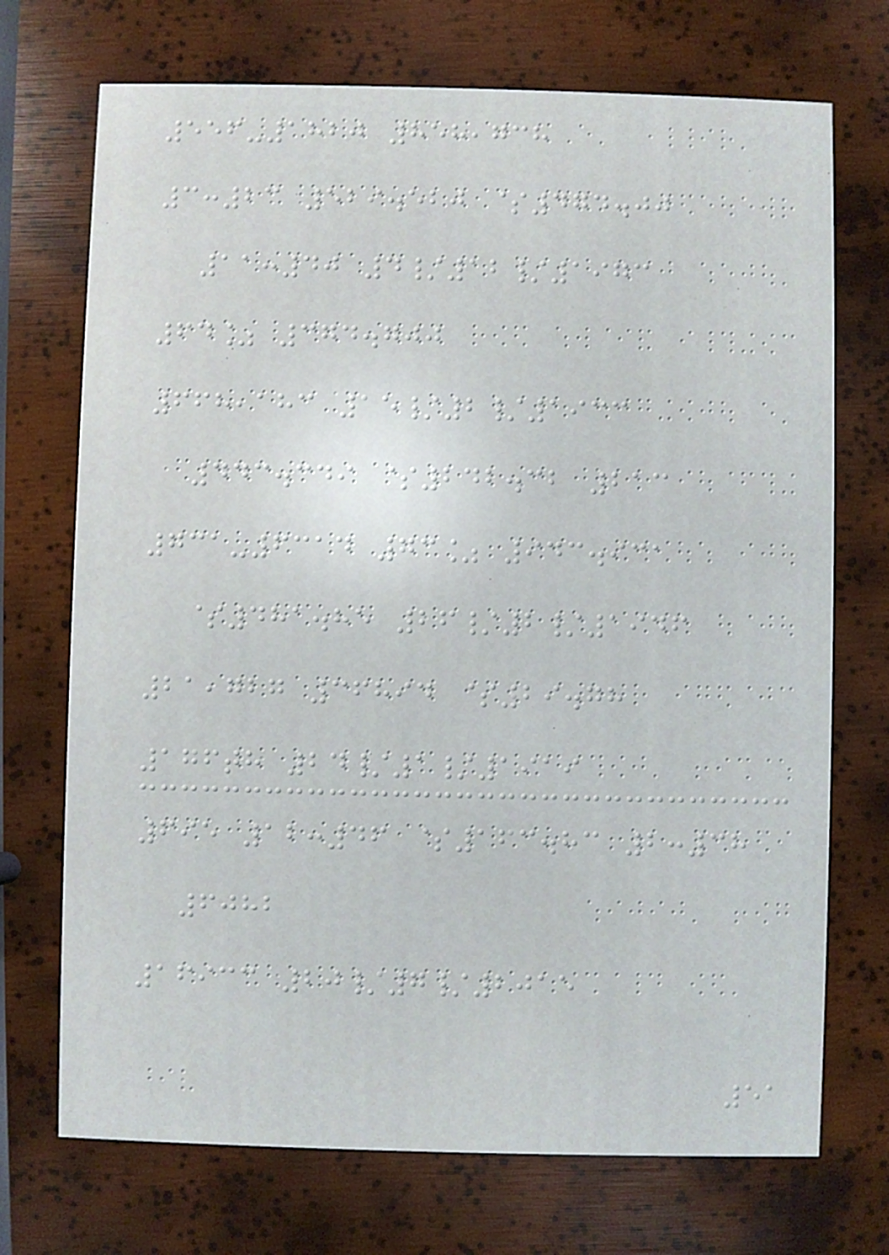556-1820 858,738
3:23 529.520 $474.00
11:40 4/12/1973
64% 374.700
668,183 15/2/1933
443.349 $242.32 213
731-6314 73% 943.931
$481.85 26/2/1946
21,727 36894 $29.78
176th 24/1/1919
695 12:46 $163.83 2:38
6082
16933 20/7/2015
51
